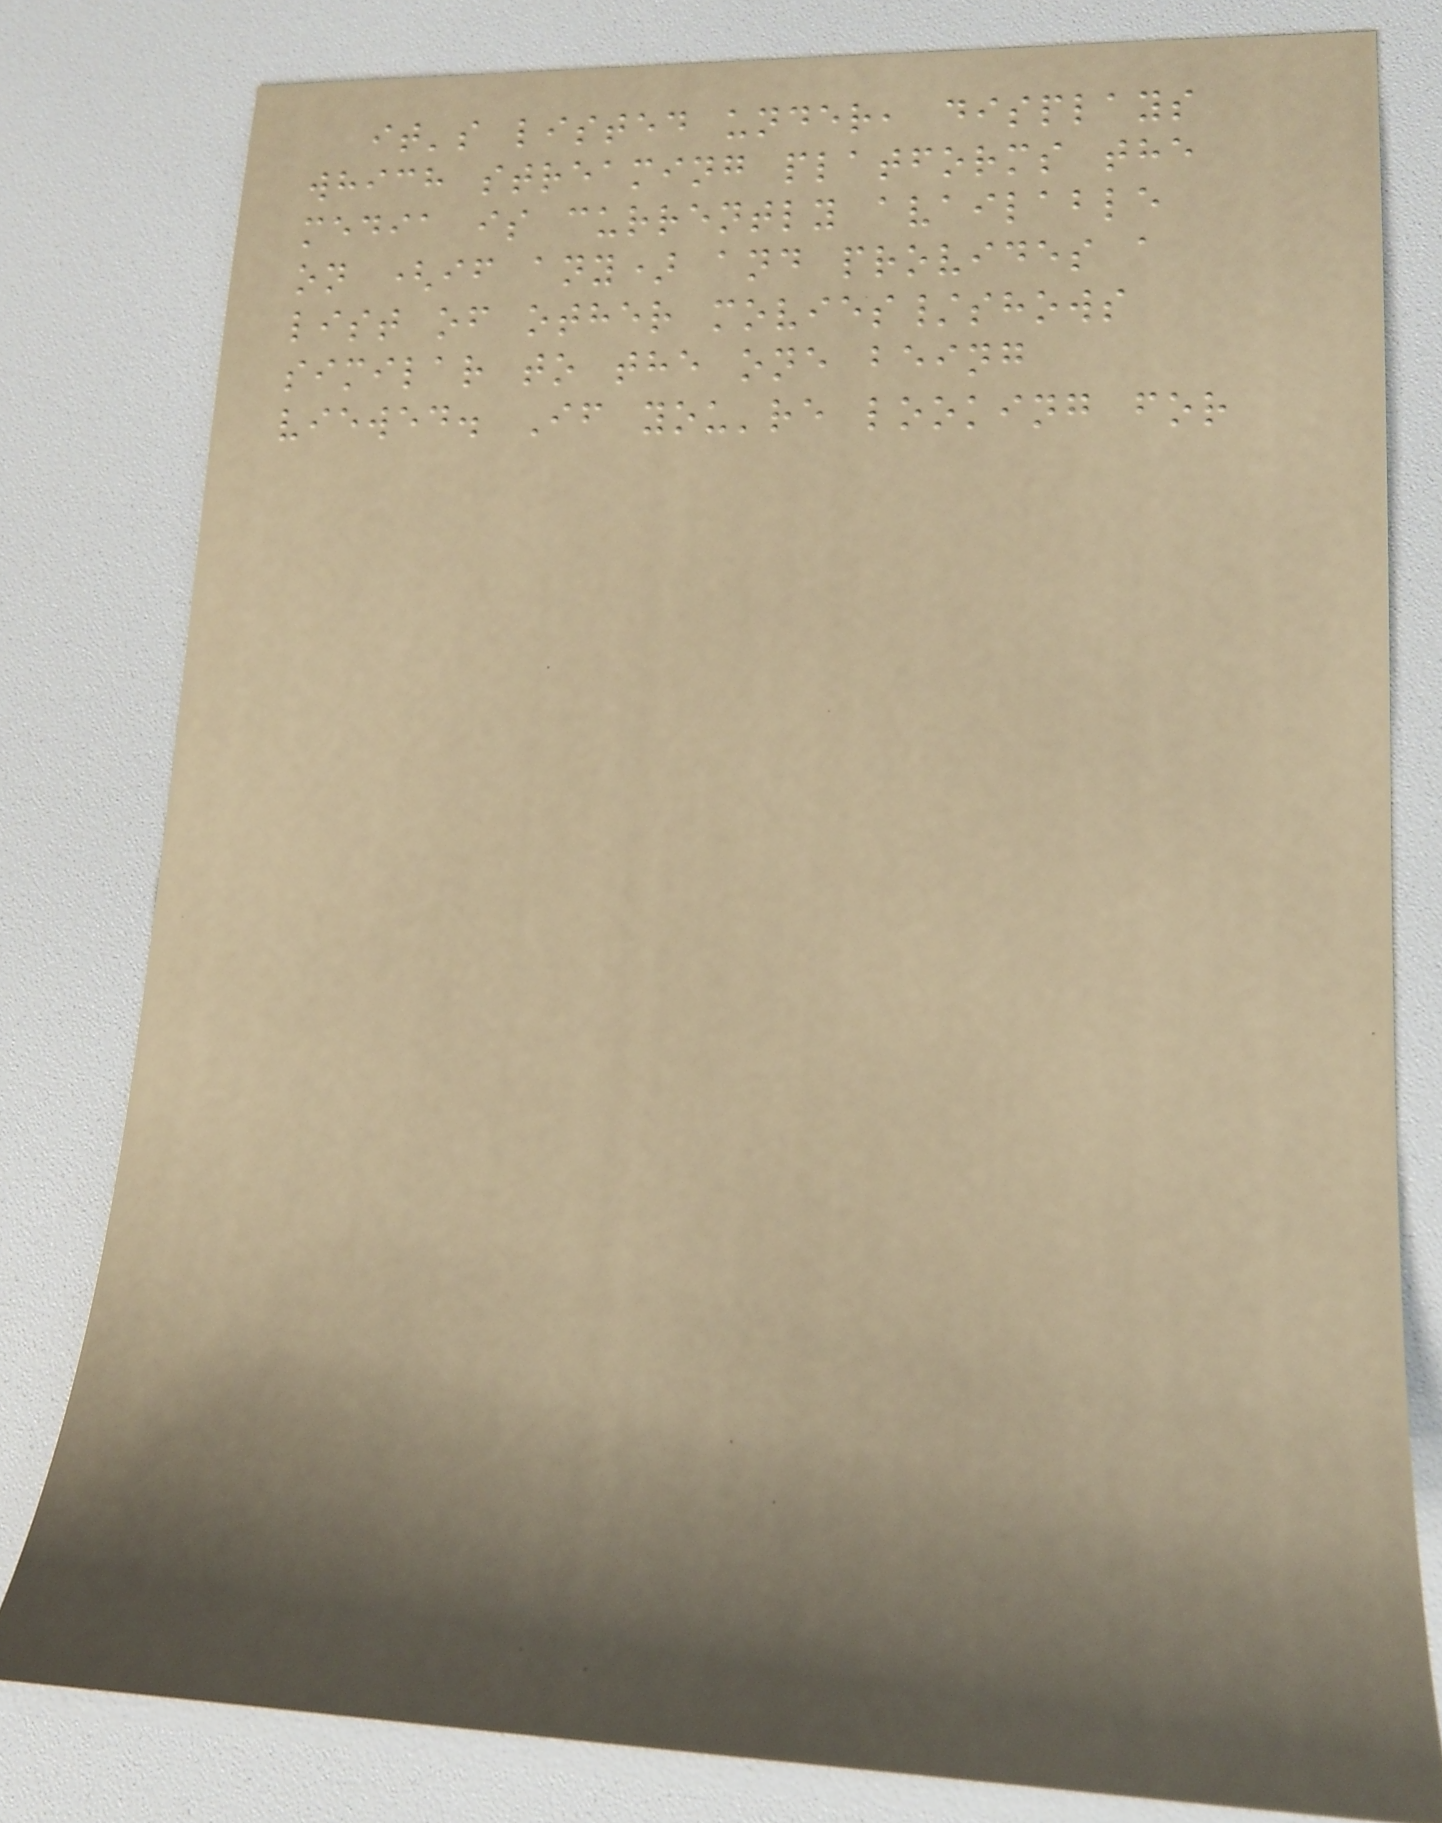it's listed under, displays
which streaming platforms the
media is currently available
on (if any) and provides a
list of other movies/shows
similar to the one being
viewed. If you're looking for
